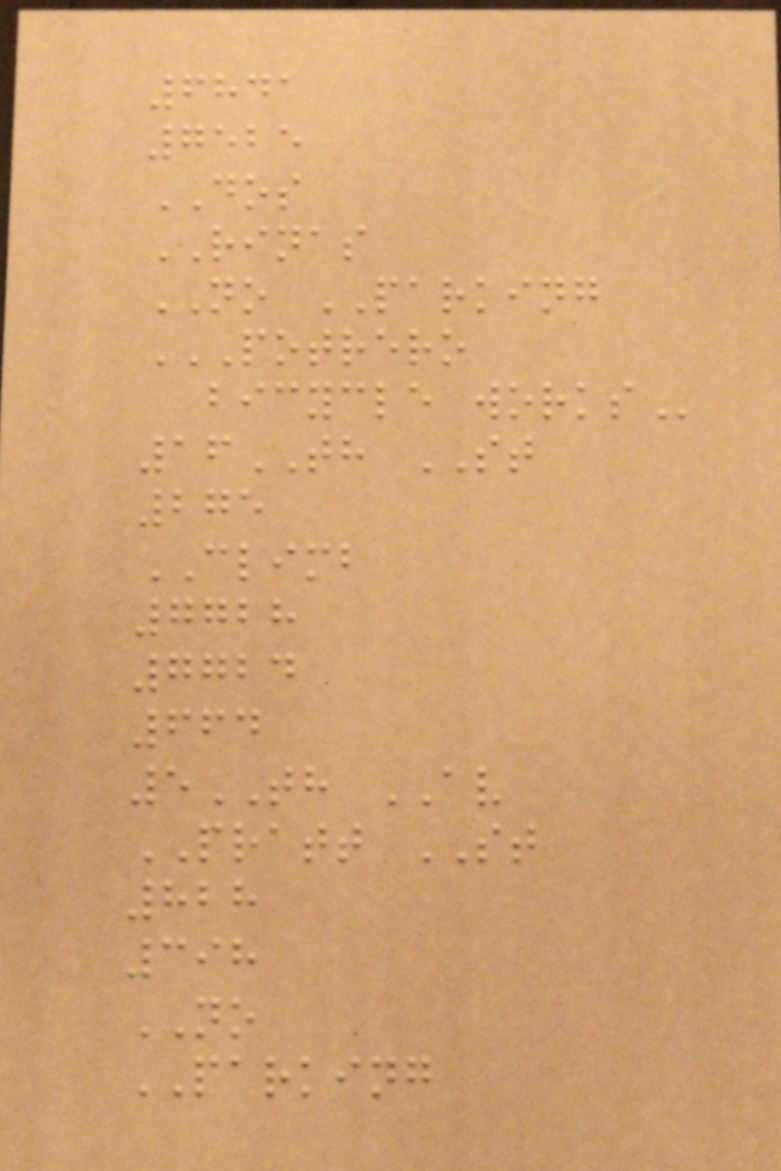6841
7525
DOS
RINAS
NO PARKING
POTRERO
BICYCLE WORKS
16TH ST
275
CLIMB
7728
7724
664
5TH AV
PRATT ST
828
398
NO
PARKING
